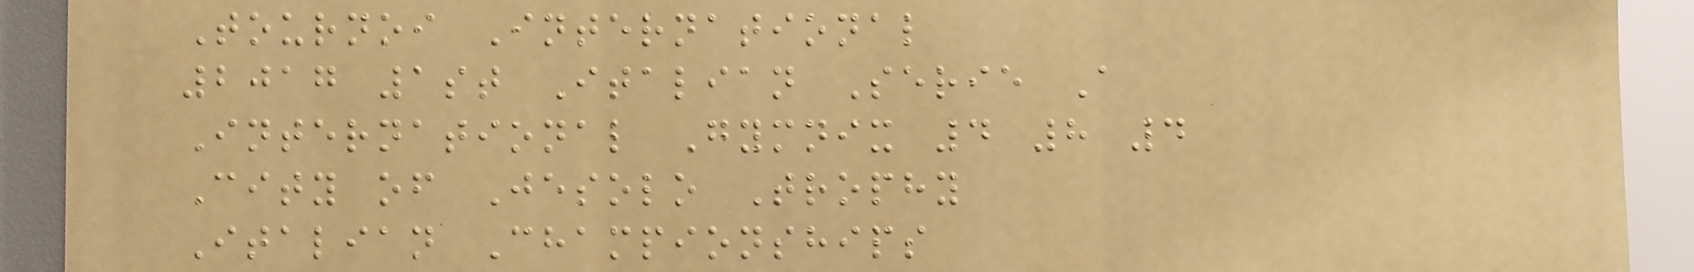Tournoi International
2017 1st Italian Serie A
International Gymnix 4 8 4
City of Jesolo Trophy
Italian Championships
